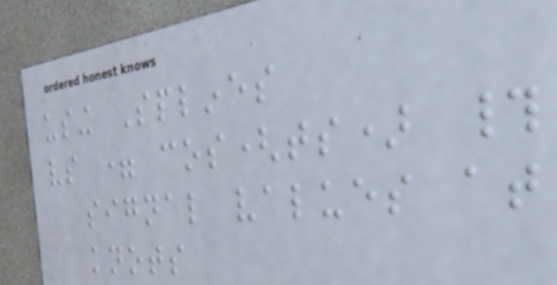using Splines
vs = cos(ts) #
signal values at
knots
